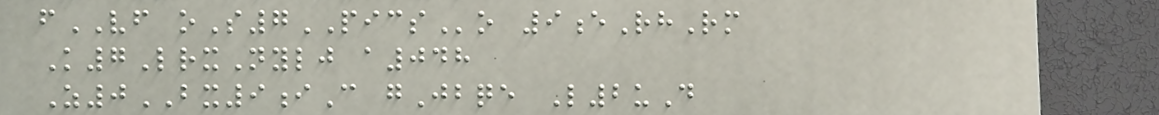fVF oS7PICSo 9eRhRm
K7LrxNylj a048
Z0BX9iC gJbqe L2uD
